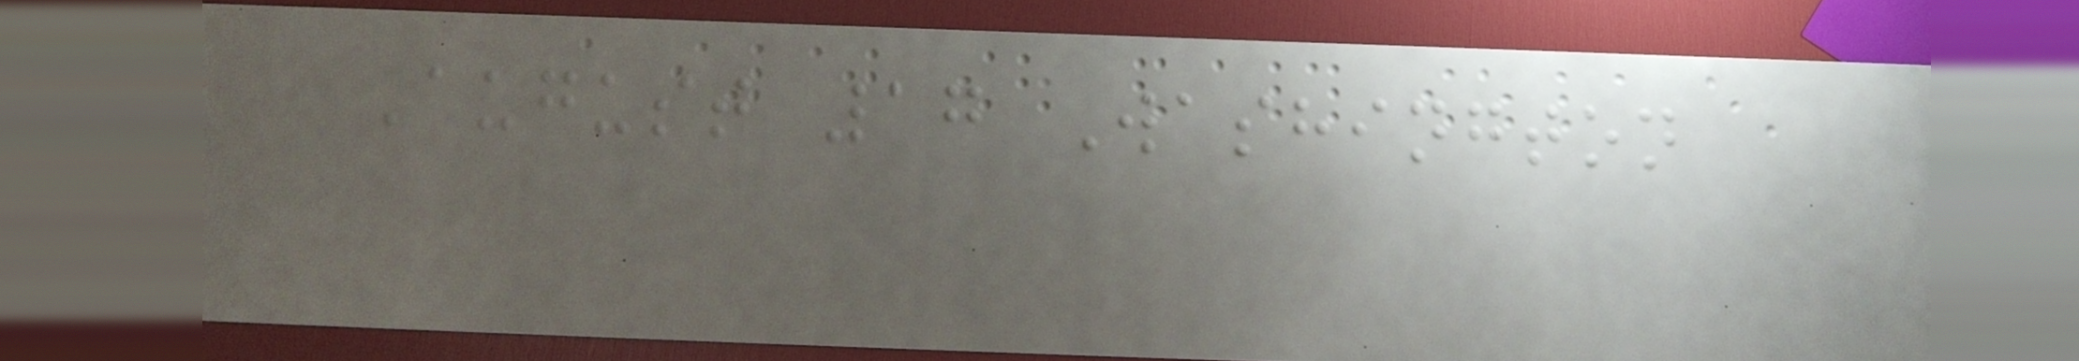August 17 Washington
